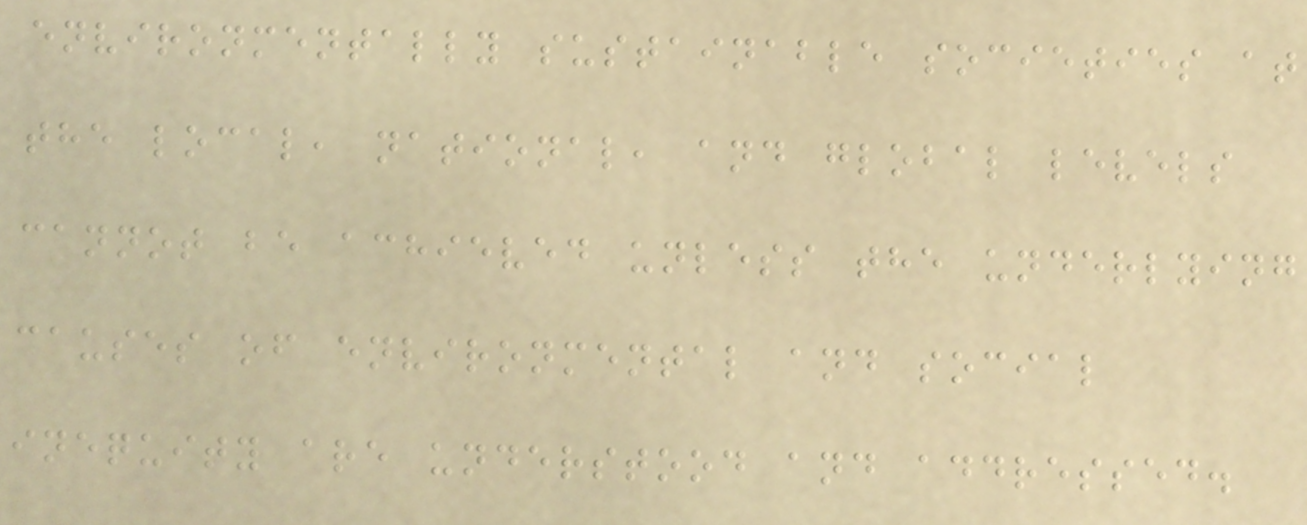environmentally sustainable societies at
the local, national, and global levels
cannot be achieved unless the underlying
causes of environmental and social
inequity are understood and addressed.
